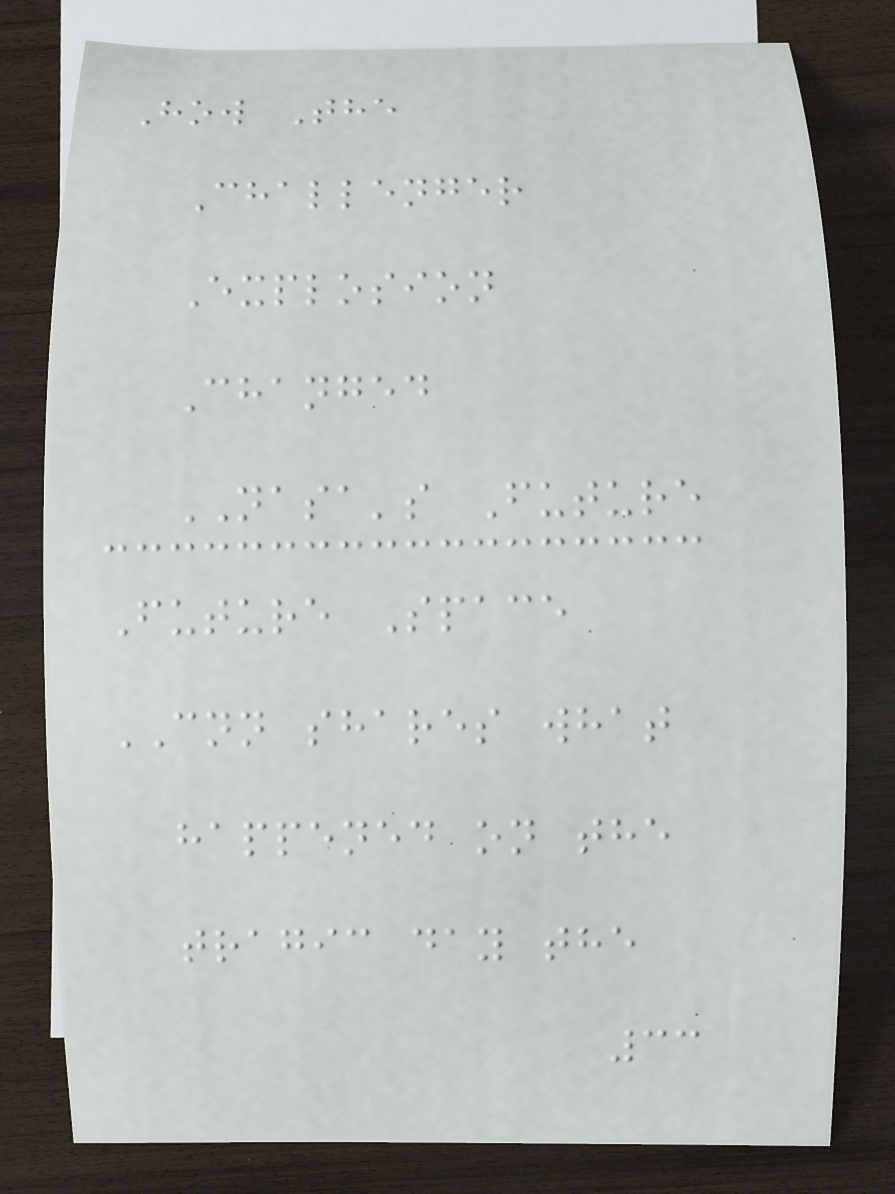How The
Challenger
Explosion
Changed
NASA's Future
Future Space
CNN shares what
happened on the
tragic day the
33
